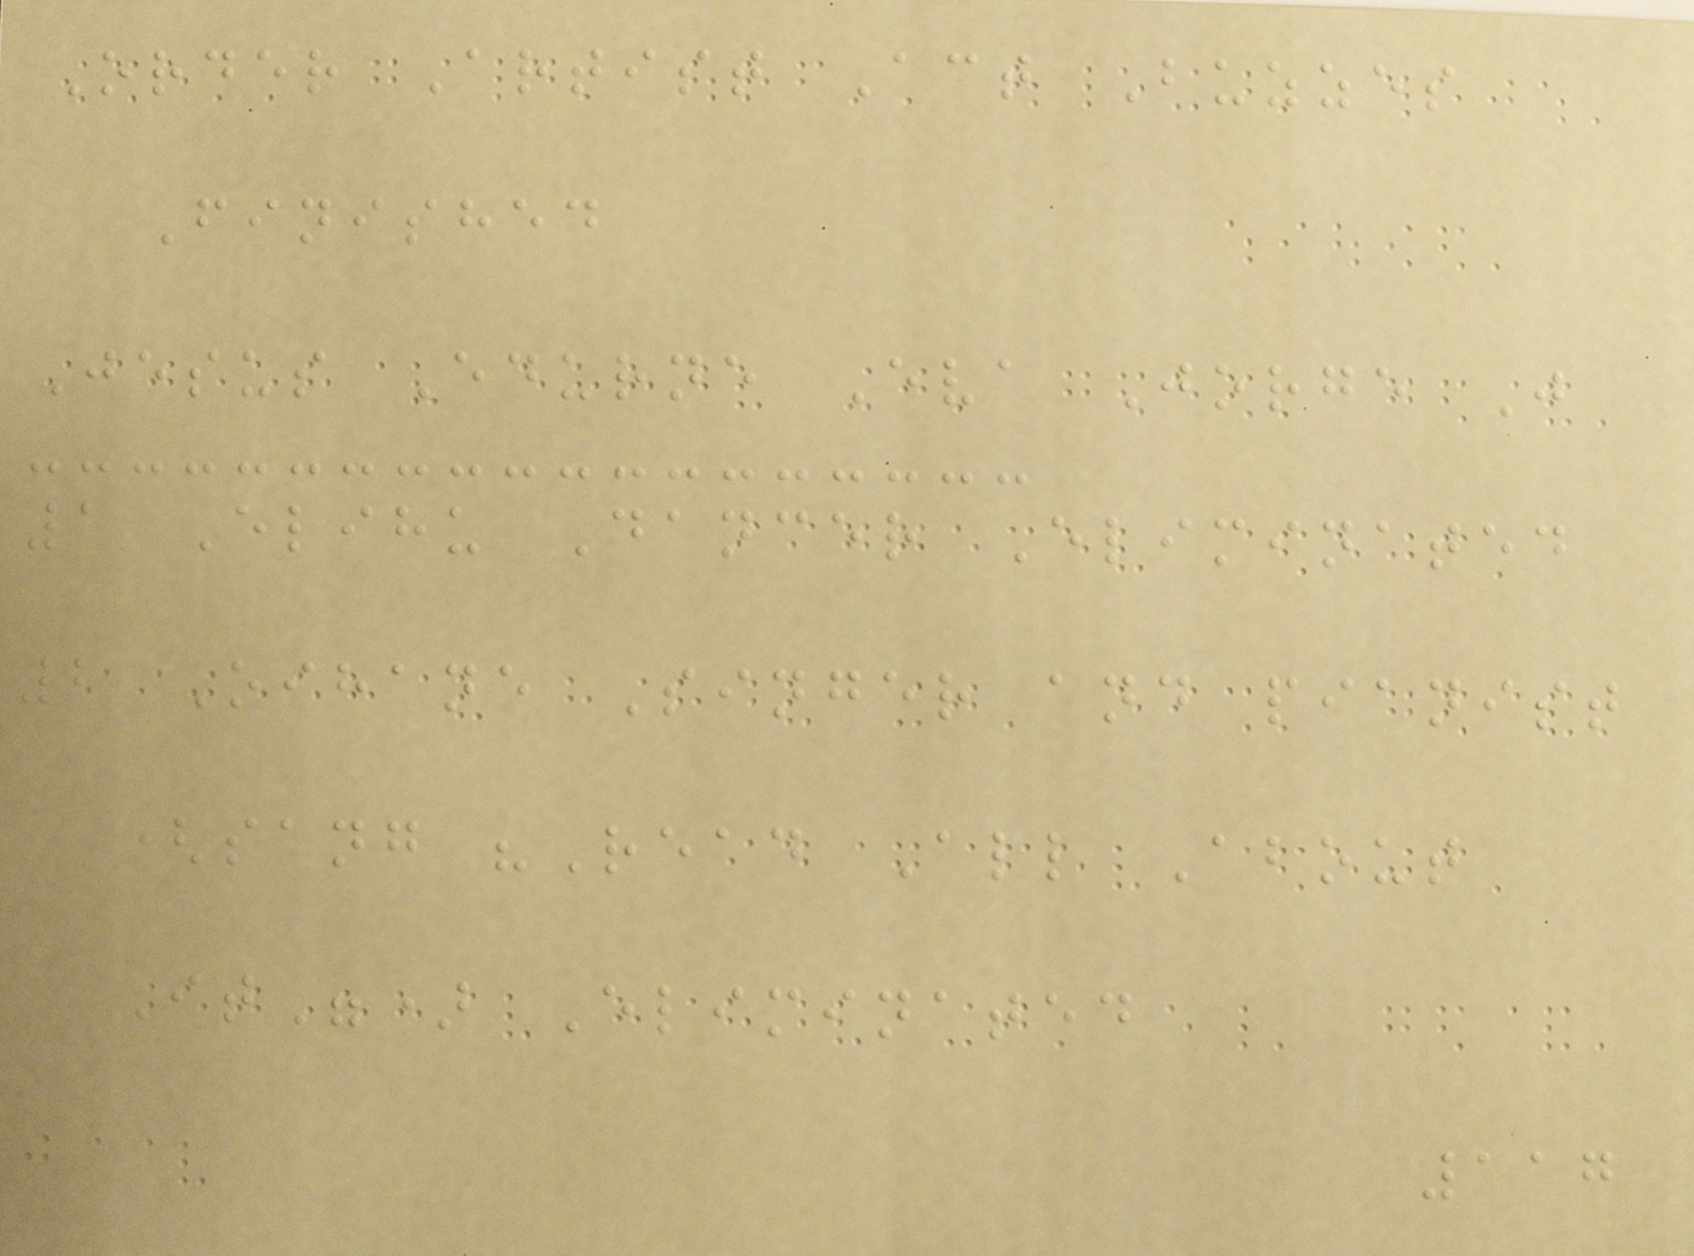Order Artist Act Buzzes
Finished
Jesus Edurne Eva Jorge J
1 Elihu Dancer Eliminated
2 Oihane Singer and pianist
(sang "Read All About
It") Eliminated
117
